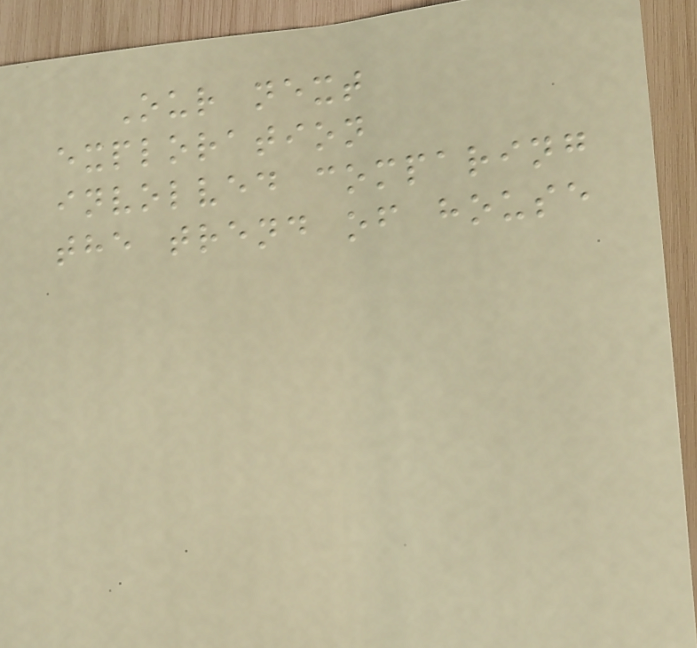Our next
exploration
involved comparing
the trend of house
